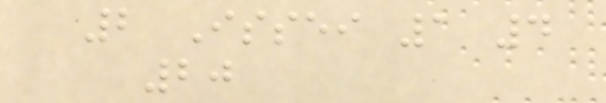2 Issei 1 4
20
